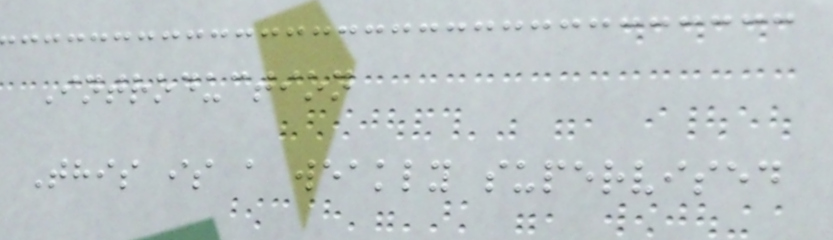Introduction
This is a weakly supervised
